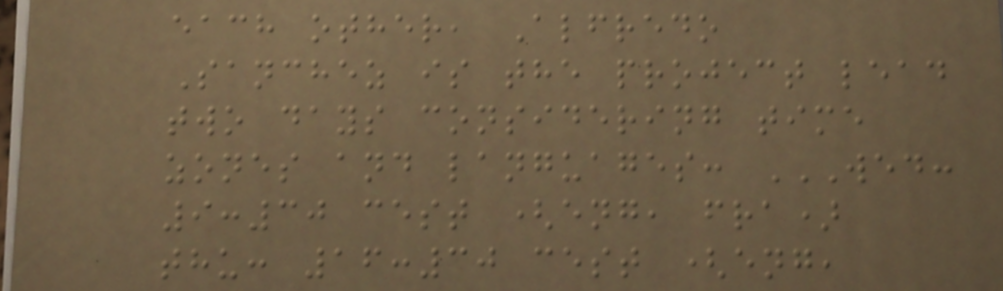each other, Alfredo
Sanchez is the project lead
two days considering time
zones and languages: WED:
9:30 CEST (ENG, FRA)
THU: 16:30 CEST (ENG,
